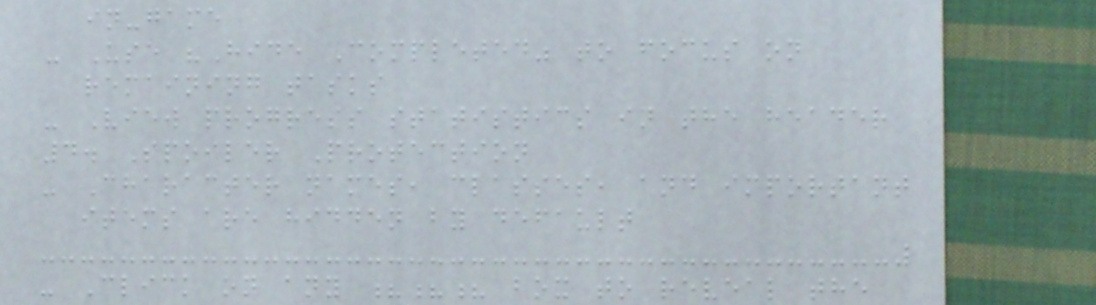in-game
- Use "Hide Completed" to focus on
remaining tasks
- View progress statistics in the header
4. Spoiler Protection
- Character names, classes, and important
items are hidden by default
- Click on any ??? box to reveal the
